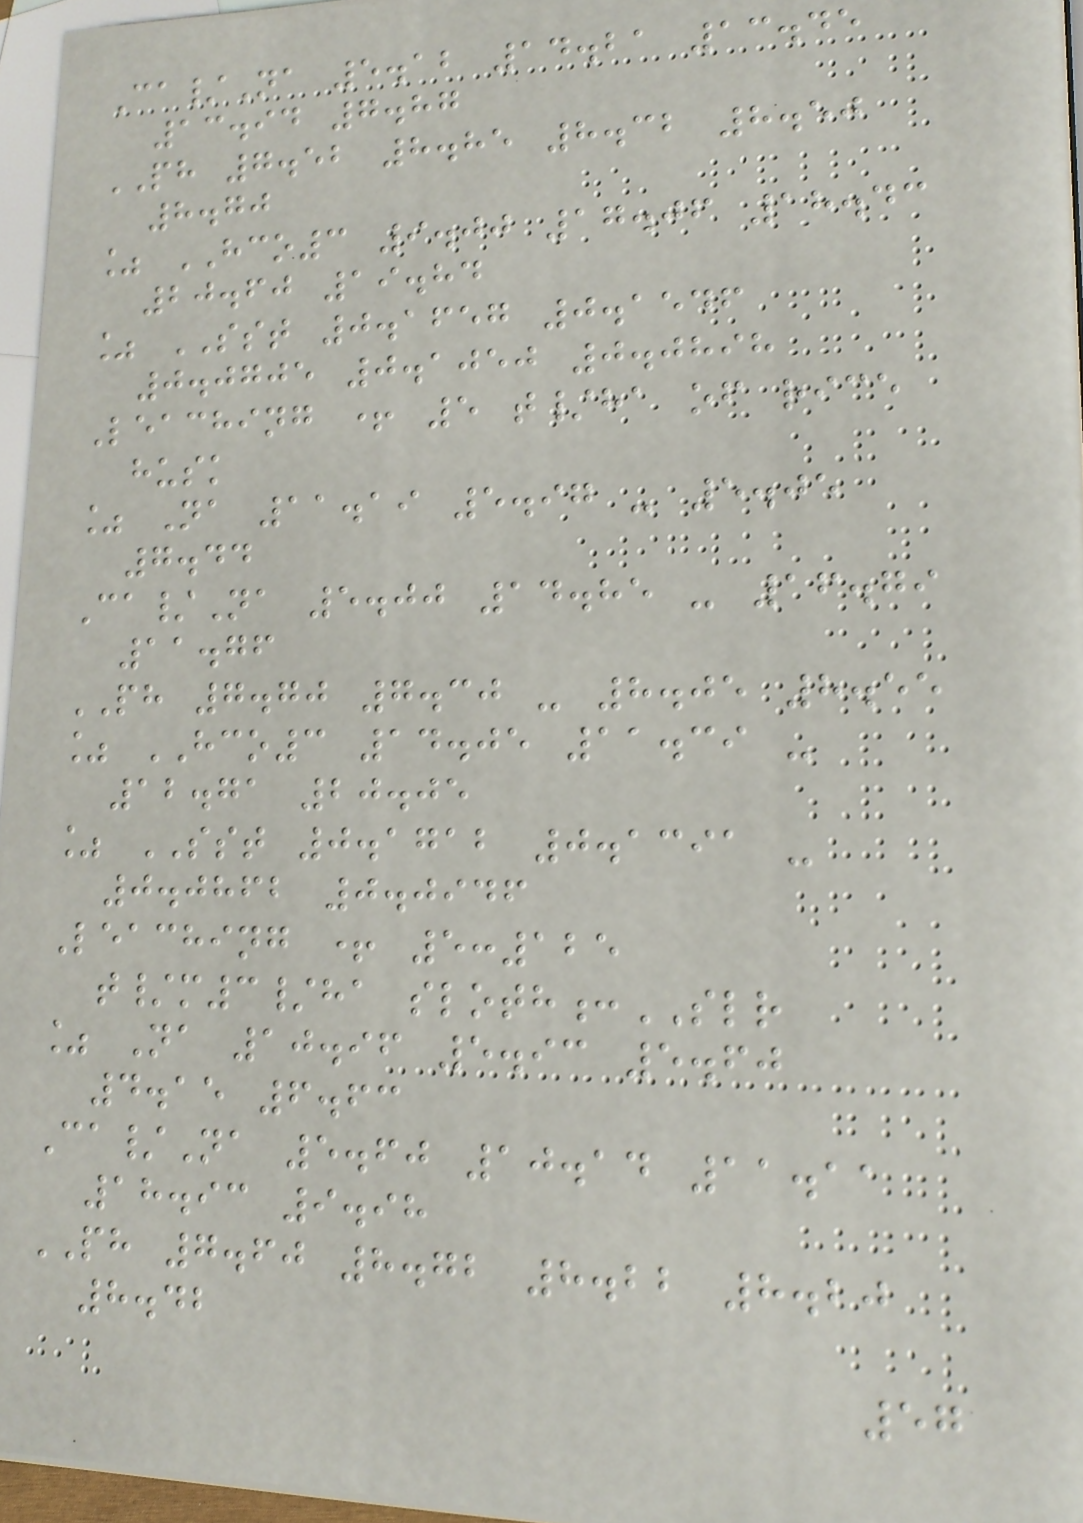Ca/Na 5.12 14.21 13.45
13.94 7.87
PH 7.52 8.85 8.32 8.50
8.70
% HCO3 9.00 17.06 18.43
20.60 19.84
% SST 0.1657 0.1546
0.0705 0.1050 0.0898
Leaching + 5 t/ha of rice
husk
% Na 11.19 5.97 - 5.05
7.44
Ca/Na 5.00 14.85 - 16.79
11.76
PH 7.70 7.30 - 8.05 8.55
% HCO3 14.05 11.39 -
12.71 20.05
% SST 0.1712 0.1391 -
0.0862 0.0946
Leaching + 5:125
t/m3/ha sloth:SLR
% Na 10.96 5.93 5.60
4.15 6.63
Ca/Na 5.60 10.14 11.11
18.93 9.98
PH 7.60 8.72 8.22 8.20
8.42
57
